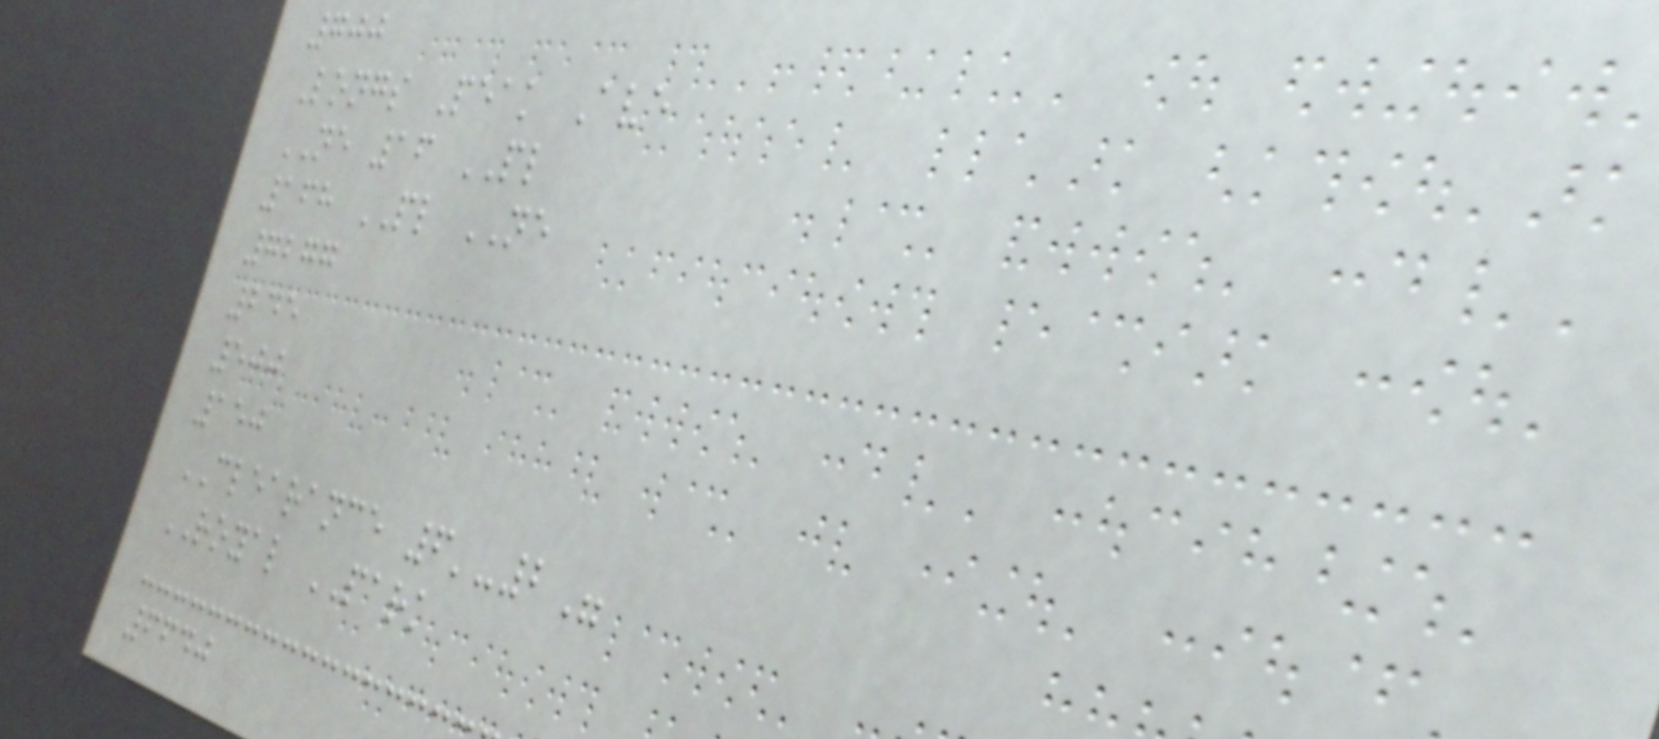700
Longs Peak Ave
NE 16 PL
168 PL NE
7277
245
500
150
CLEARANCE 6'-2"
ROYAL PARK
6640
